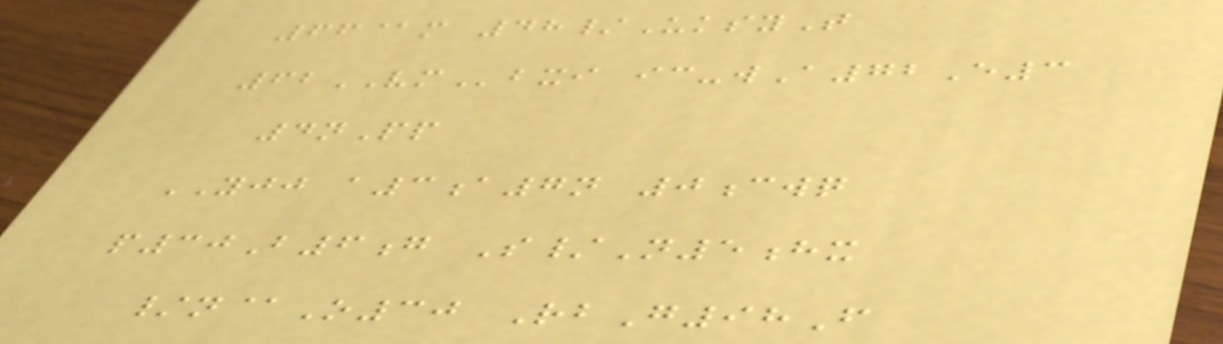66@m 48/UksyT
62VMbxi ic-wA72E3
4nPp
YJJ a3a7n 0cwq
p30B6g S/N5hx
/n@O30 RbG98F
